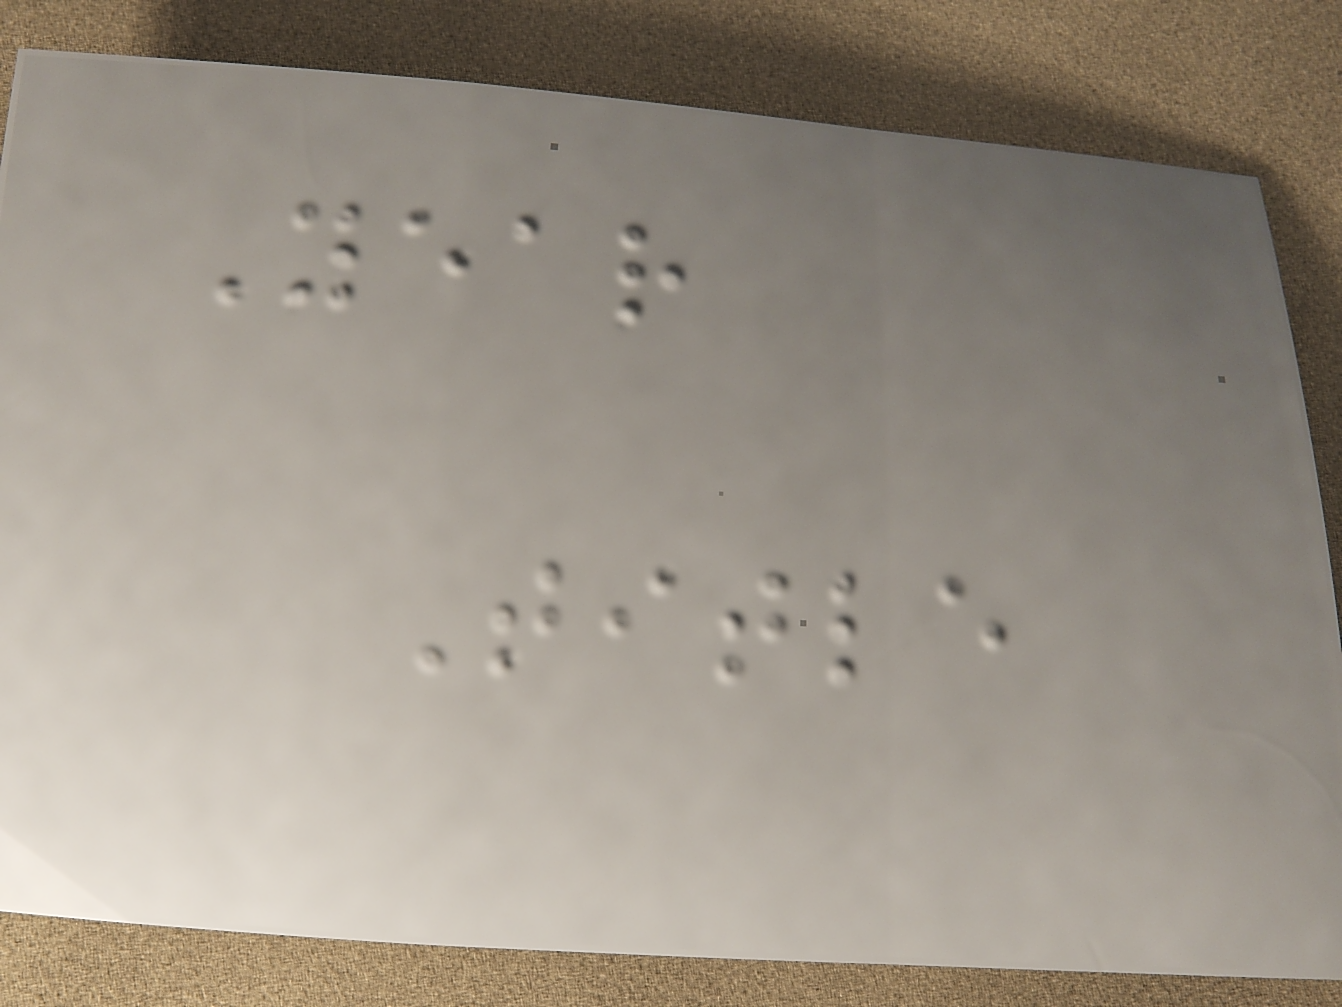Year
Title
